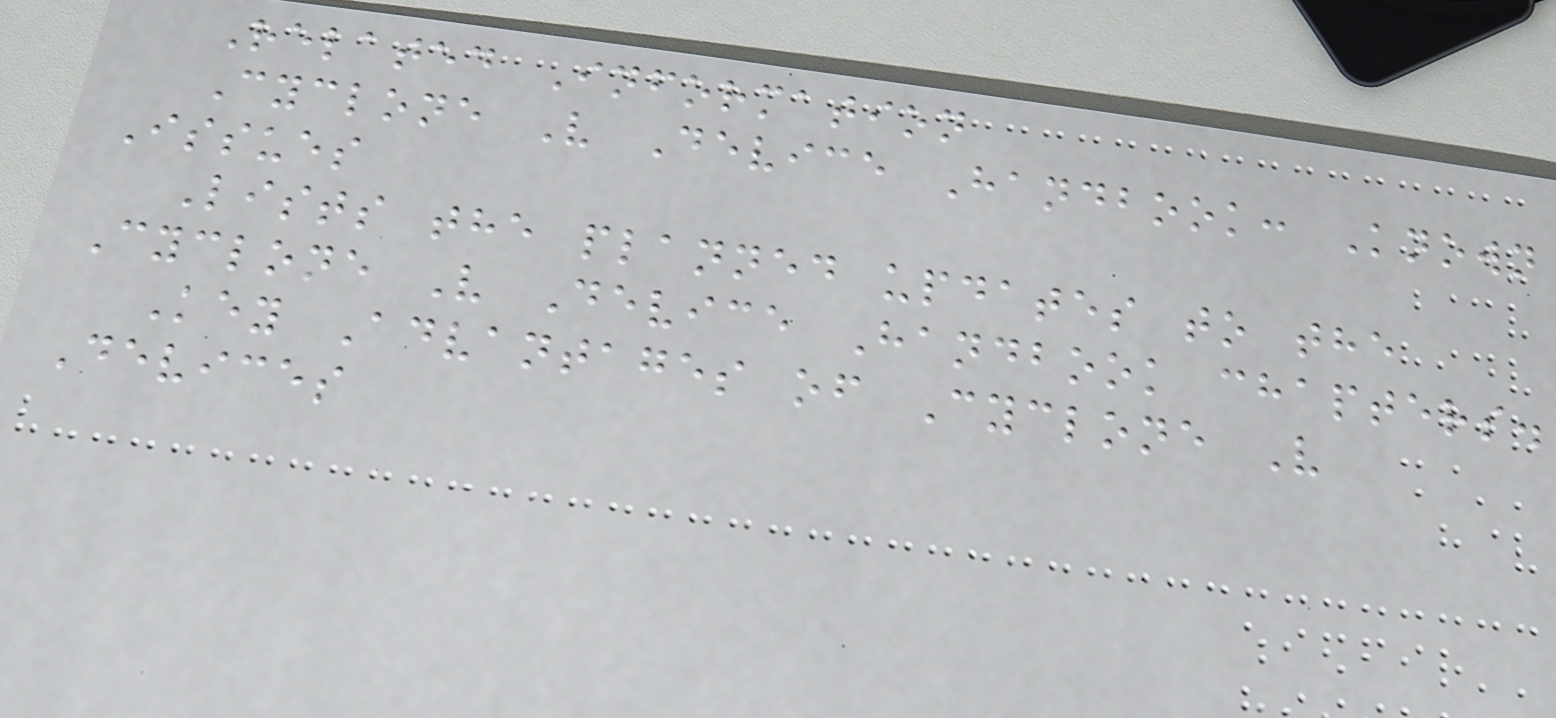Related Information
Cyclone V Device Handbook: Known
Issues
Lists the planned updates to the
Cyclone V Device Handbook chapters.
Key Advantages of Cyclone V
Devices
